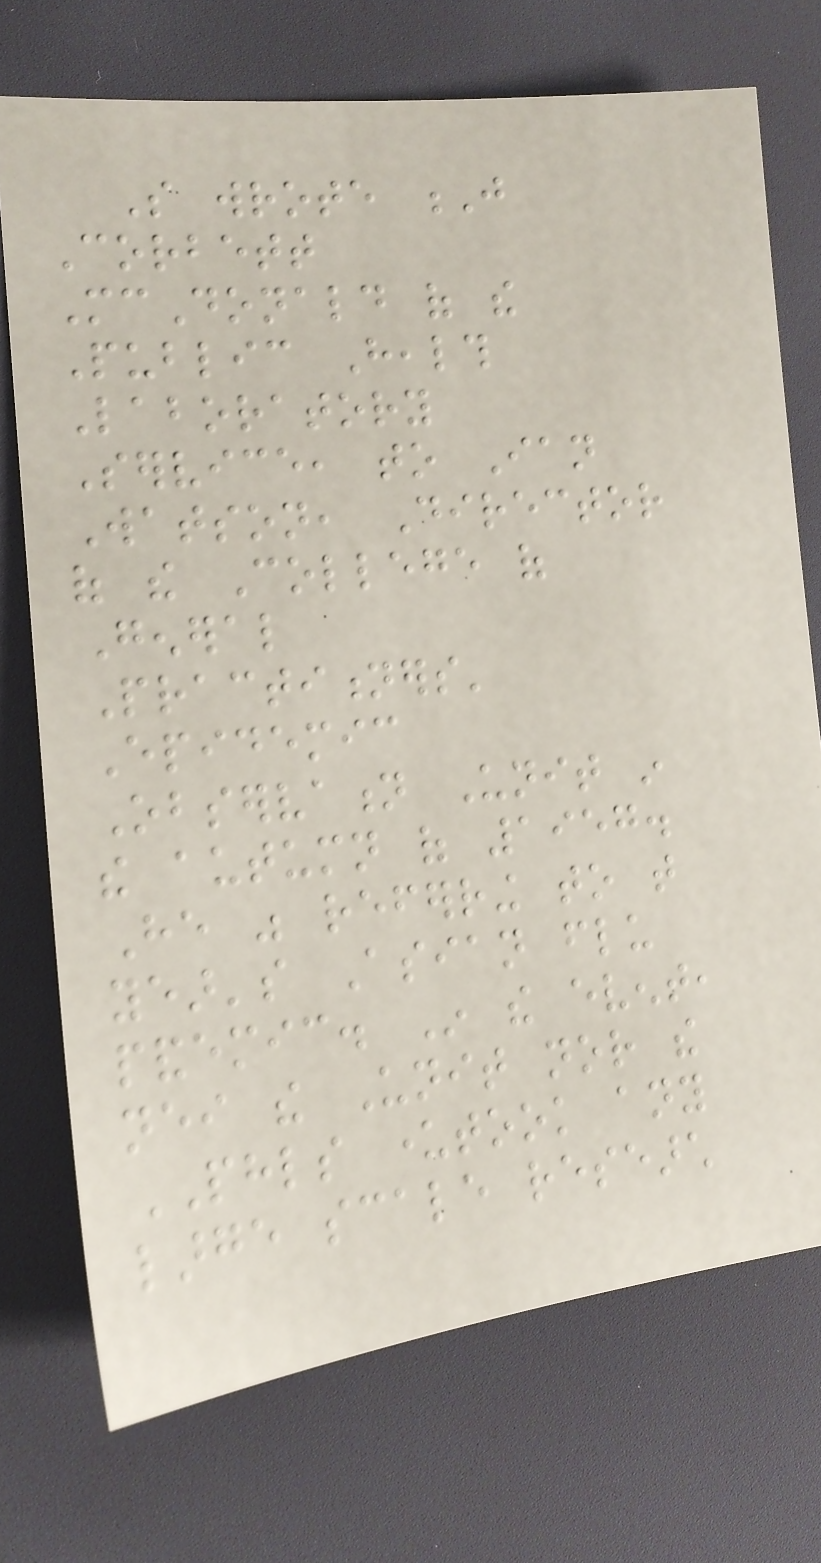So wrote J
Corbett
McDonald of the
Public Health
Laboratory
Service, to Ian
Watson, Director
of the College of
General
Practitioners'
Epidemic
Observation Unit in
the autumn of 1957.
He was referring to that
year's Asian flu
pandemic. In the event,
neither the Unit nor the
PHLS undertook any
large scale research
